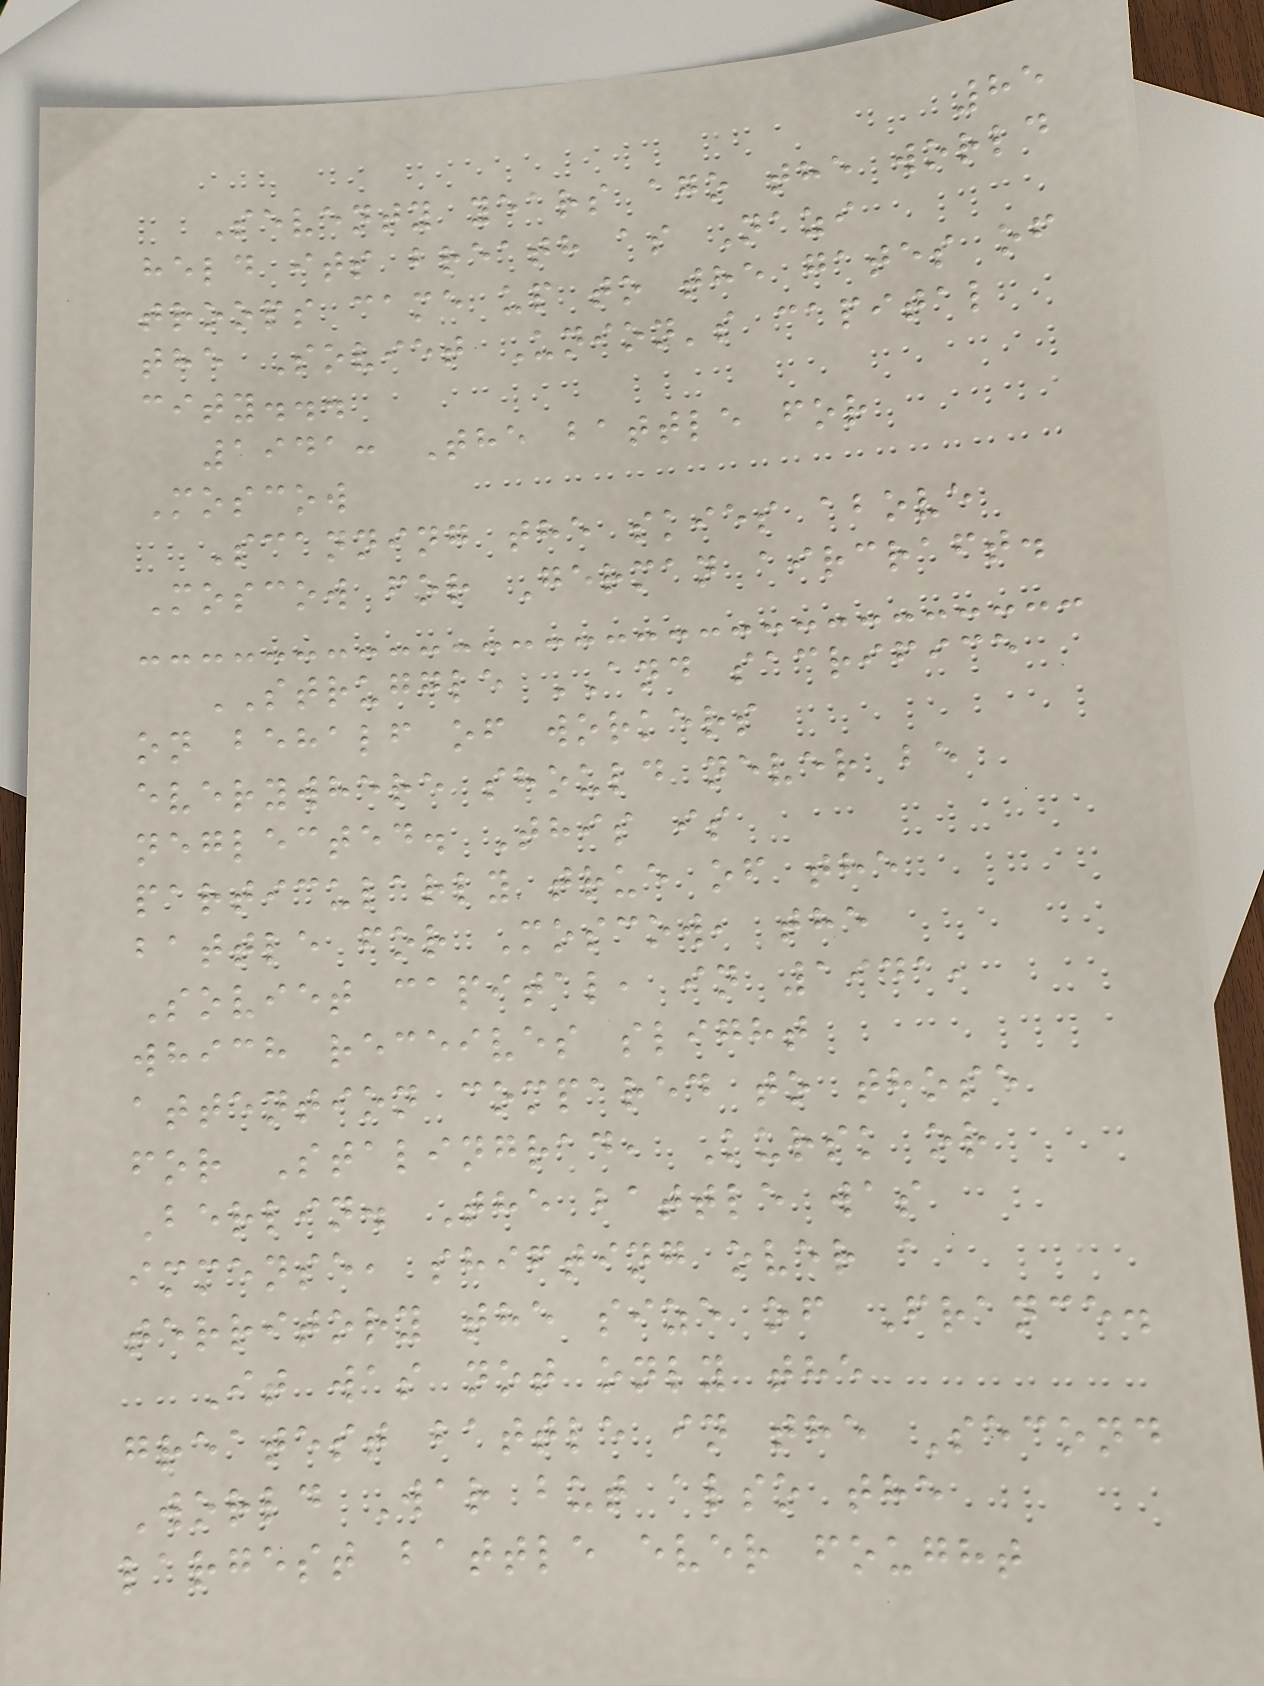85
Seventy years ago the world
held its breath as Nazi
troops came up to the gates of
the Soviet Union's capital
city...
1941: The battle for
Moscow
Scanning the skies above
Moscow for German aircraft.
STRUGGLE AND sacrifice
on behalf of workers
everywhere should never be
neglected. This is
particularly true of the
battle for Moscow, the
Soviet capital, in 1941,
which receives slight
attention compared to those
for Stalingrad, Kursk or
Berlin. The battle was
immense, shifting over a
territory the size of France.
It was not only the
greatest battle in the Second
World War but also the
largest battle ever fought
